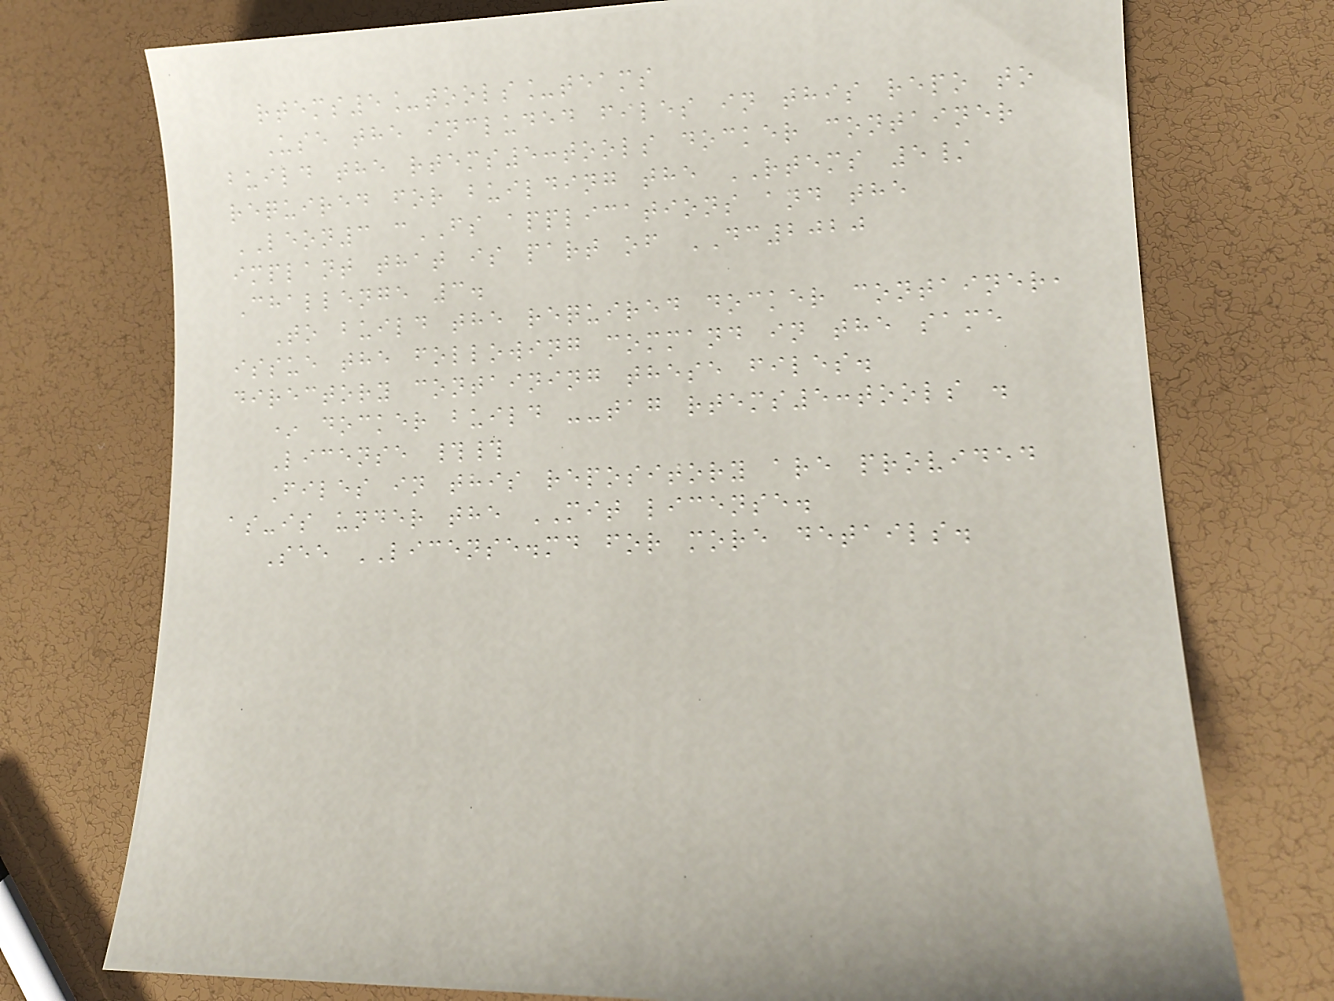rtems5_tools_teams
Use the included files in this repo to
build the rtems5:tools docker container
required for building the RTEMS 5/
LEON3 cFS applications and the
implant that is part of DC2020
Challenge 3.
To build the required docker container,
issue the following command in the same
directory containing these files.
* docker build --tag rtems5:tools .
License ##
Files in this repository are provided
as-is under the MIT license.
See LICENSE.md for more details.
